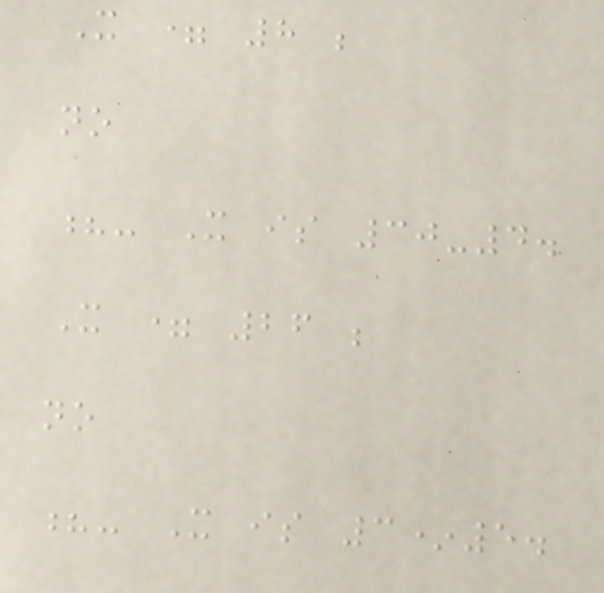X = 8 ;
no
?- X is 30-4.
X = 26 ;
no
?- X is 3*5.
